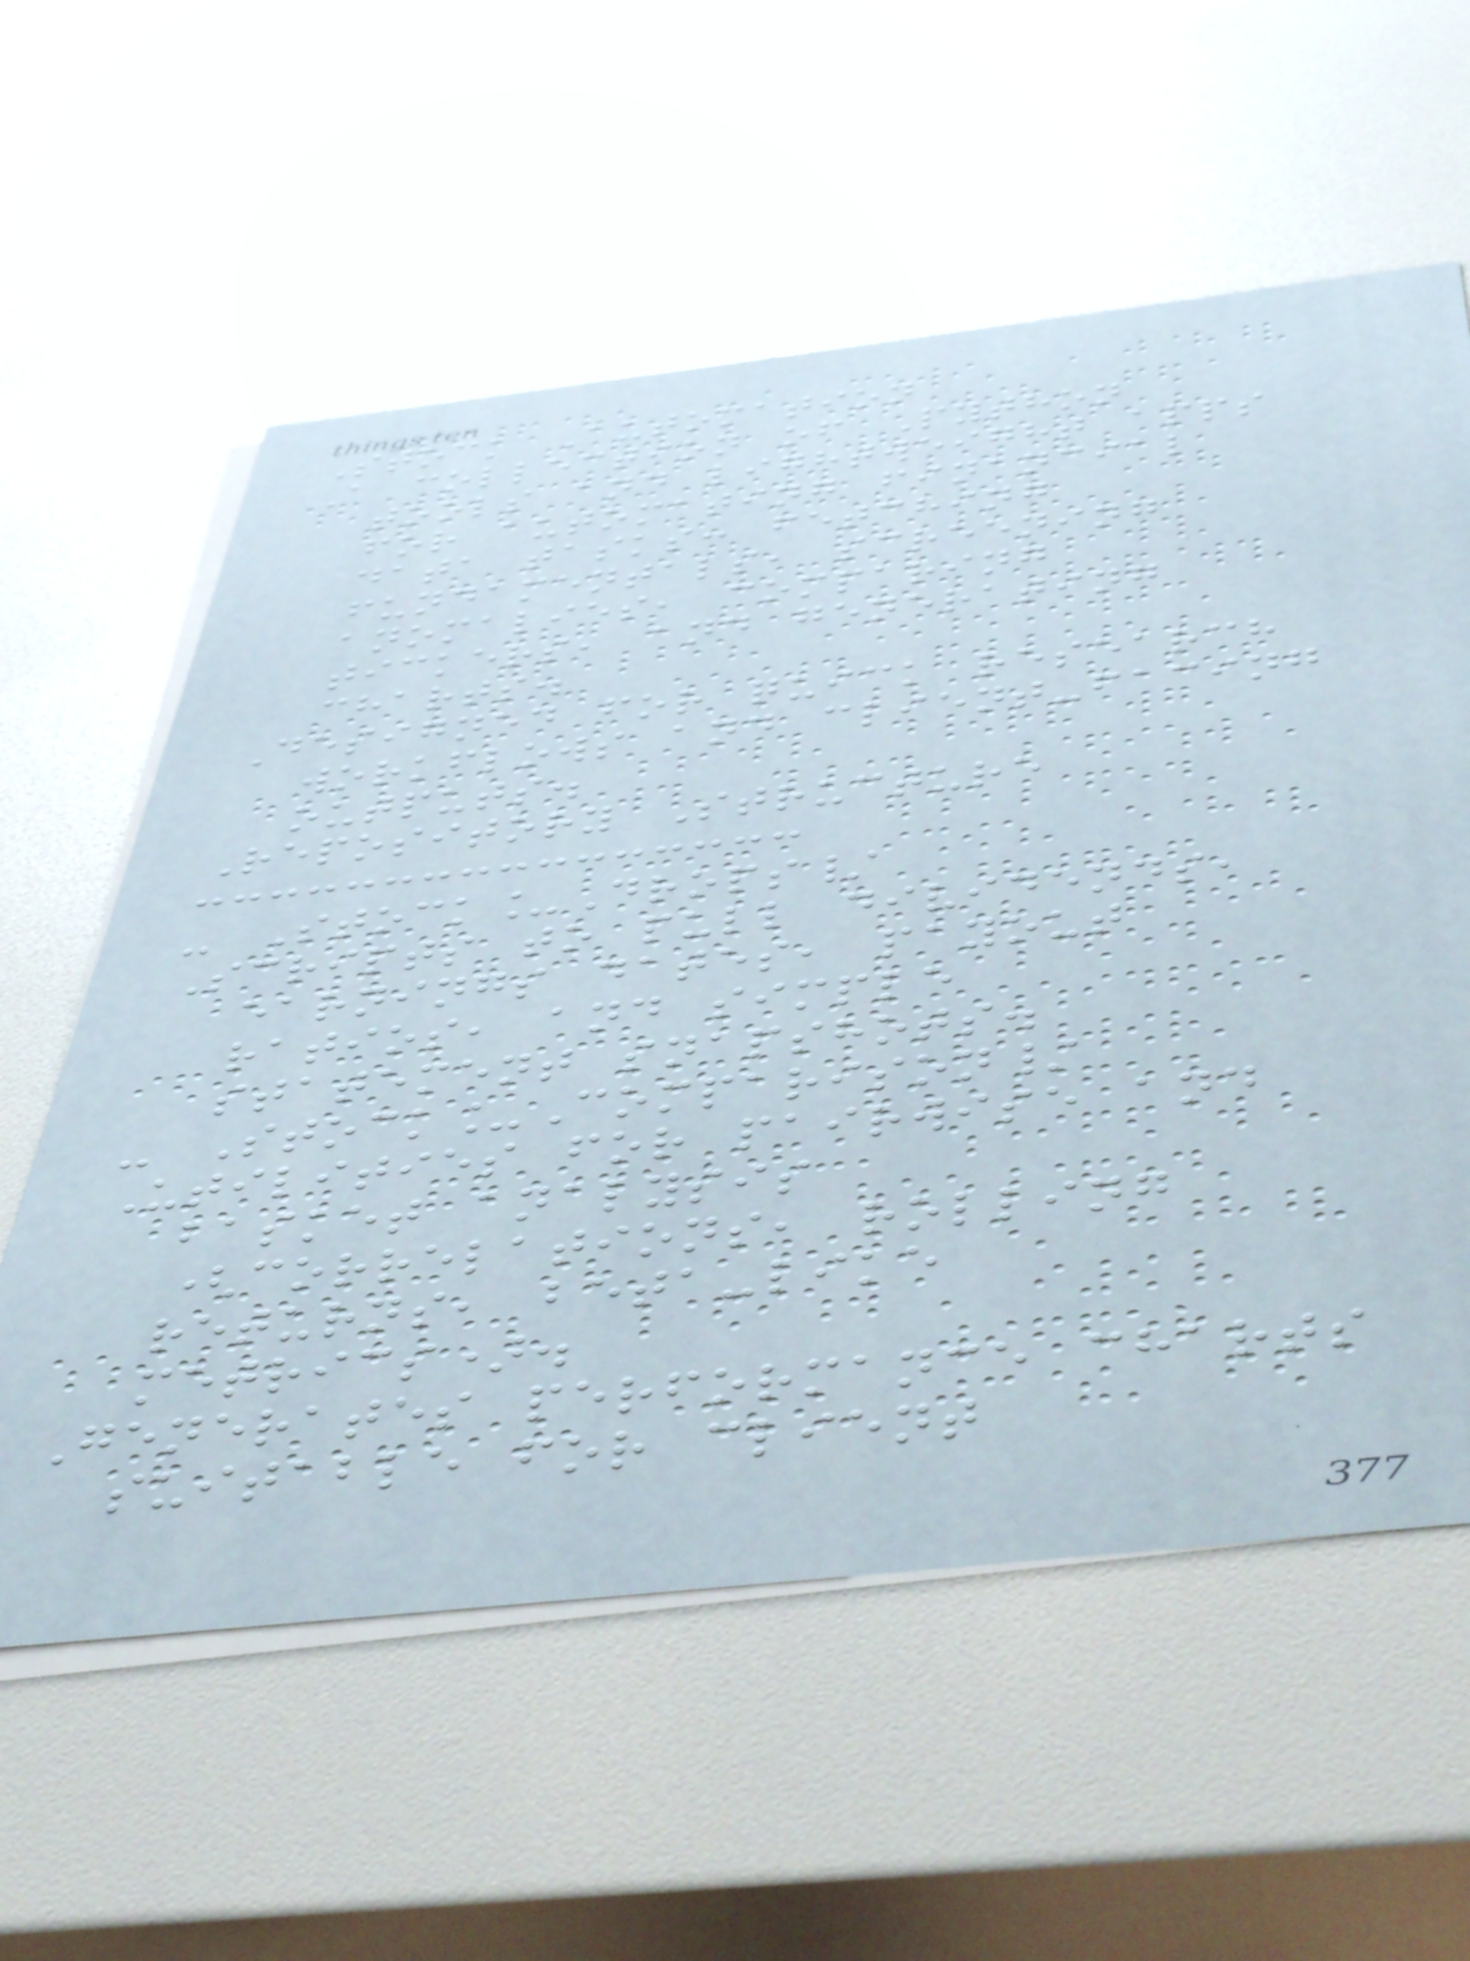Stock Automation
A collection of Python
tools and lightweight apps
for automating financial
data tasks: fetching
fundamentals, screening
anomalies, comparing
tickers, and generating
charts.
Designed for quick research
workflows and client-facing
outputs.
Repository Structure
- Stock_Drops/
Scripts to pull dividends,
earnings dates, payout
ratios, and simple
statement snapshots.
- Stock_Comparison/
Utilities for pairwise and
basket analysis
(correlations, rolling
returns, beta-like
metrics).
Generates performance charts
suitable for client
